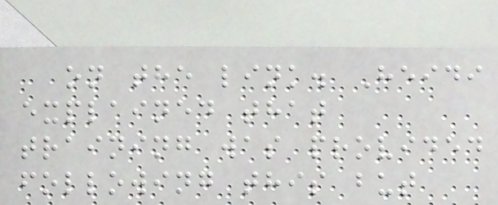on the link. Heidi
explained that
training was provided
following this but
